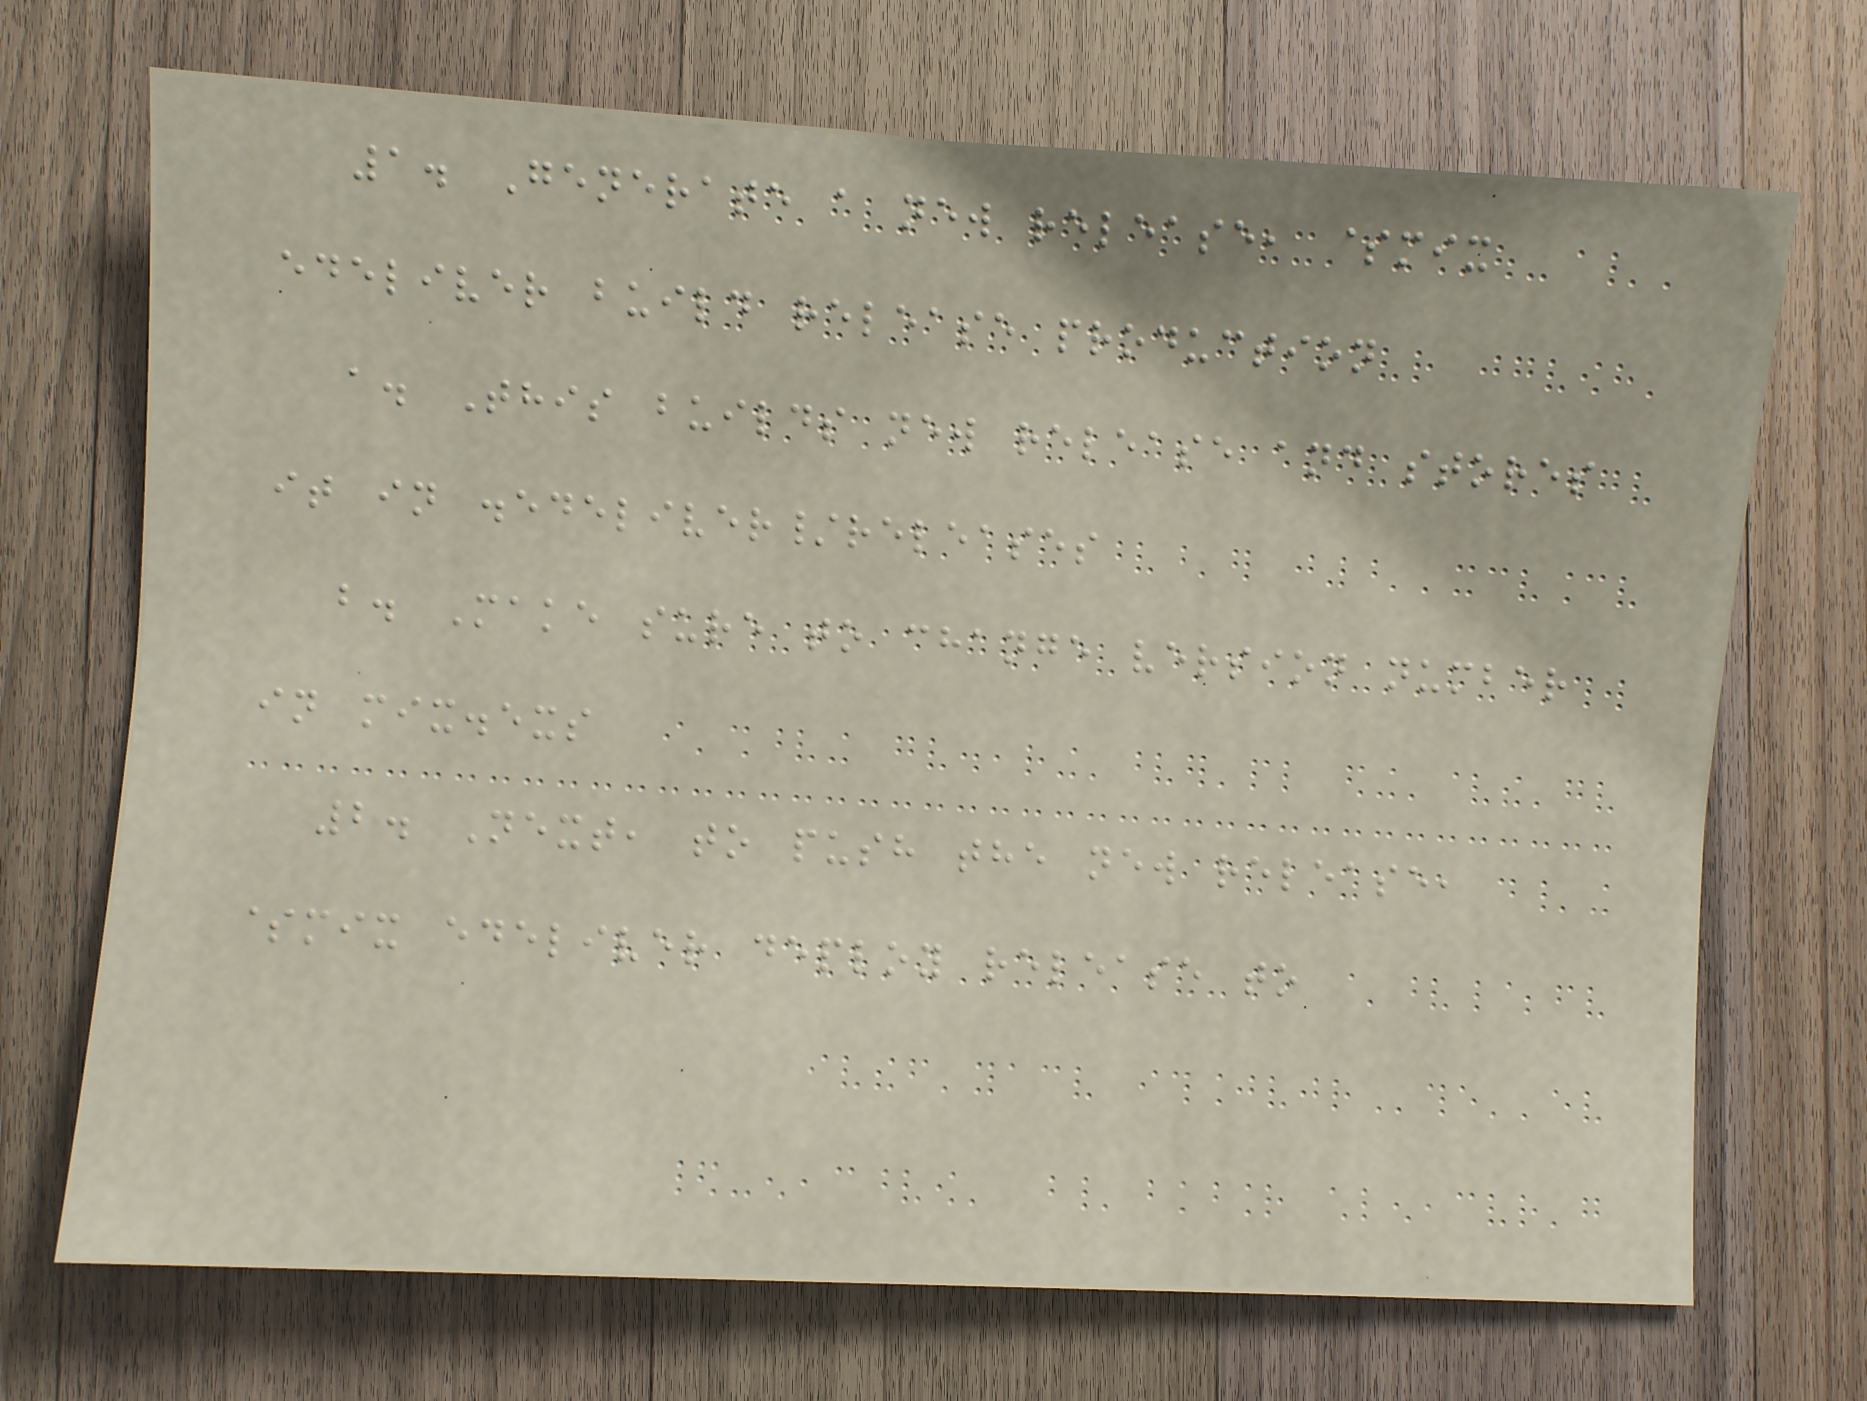1. Generate a new release, $mix
edeliver build release production
a. This builds new release and stores
it in .edeliver/releases
b. Make sure to change version number
in mix.exs
2. Next, to push the new release,
$mix edeliver deploy release to
